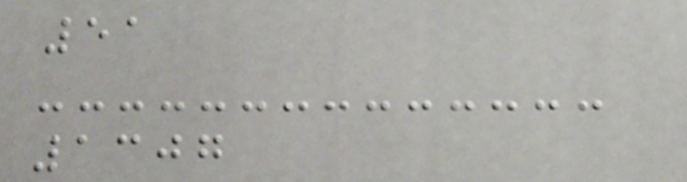51
1307
